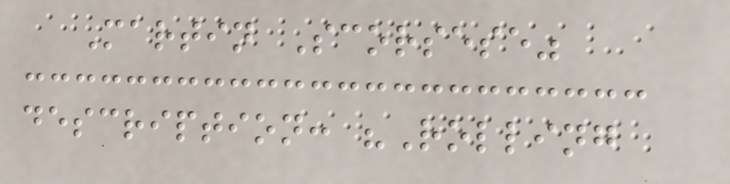Martin Scorsese"
description: "Rolling
